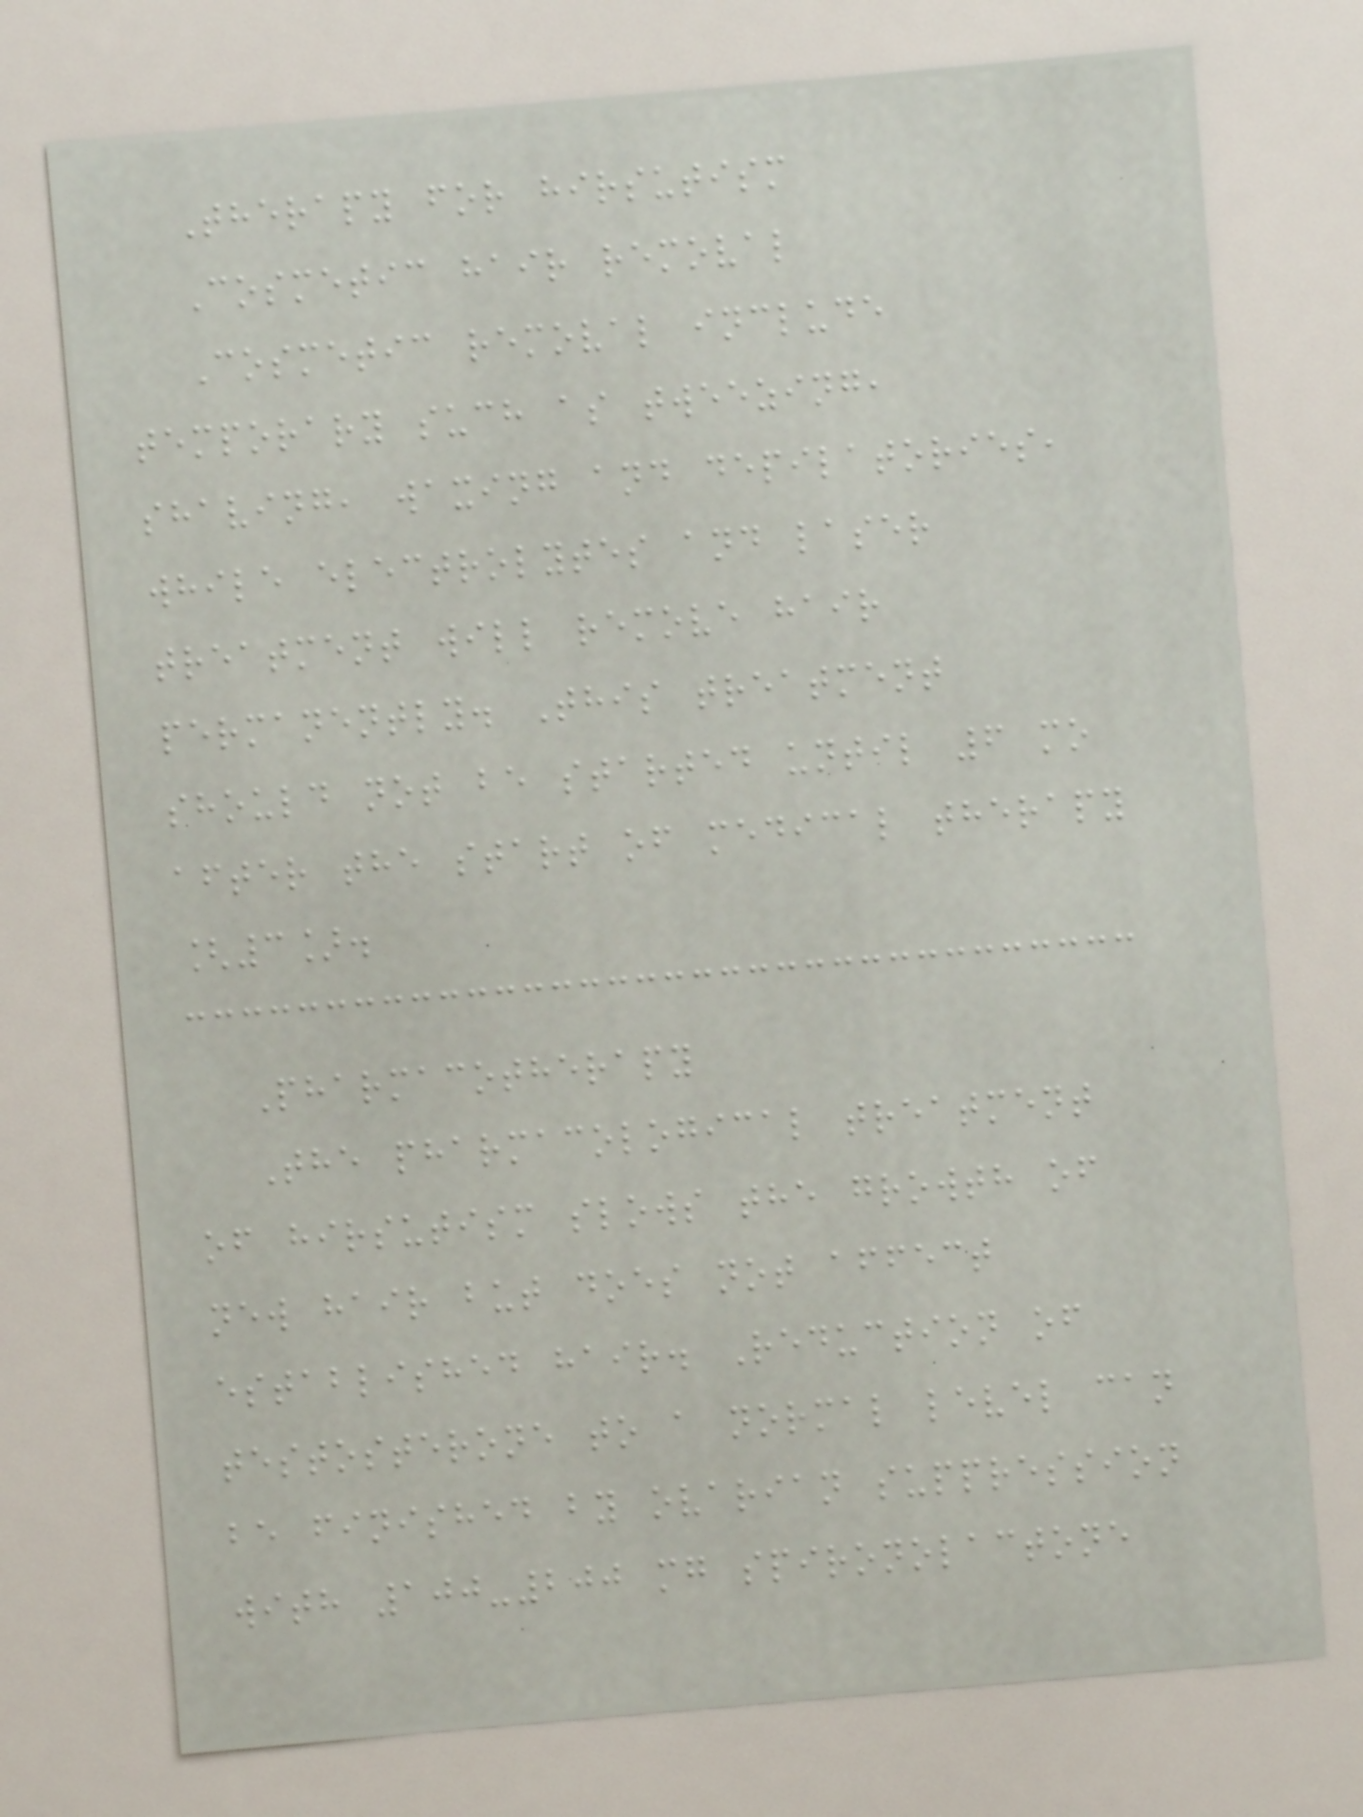Therapy for hirsutism
Cosmetic hair removal
Cosmetic removal include
temporary such as tweezing,
shaving, waxing and depilatories,
while electrolytes and laser
treatment will remove hair
permanently. This treatment
should not be started until 6 mo
after the start of medical therapy
[3].
Pharmacotherapy
The pharmacological treatment
of hirsutism slows the growth of
new hair but does not affect
established hair. Reduction of
testosterone to a normal level can
be finished by ovarian suppression
with 100-200 mg spironolactone
